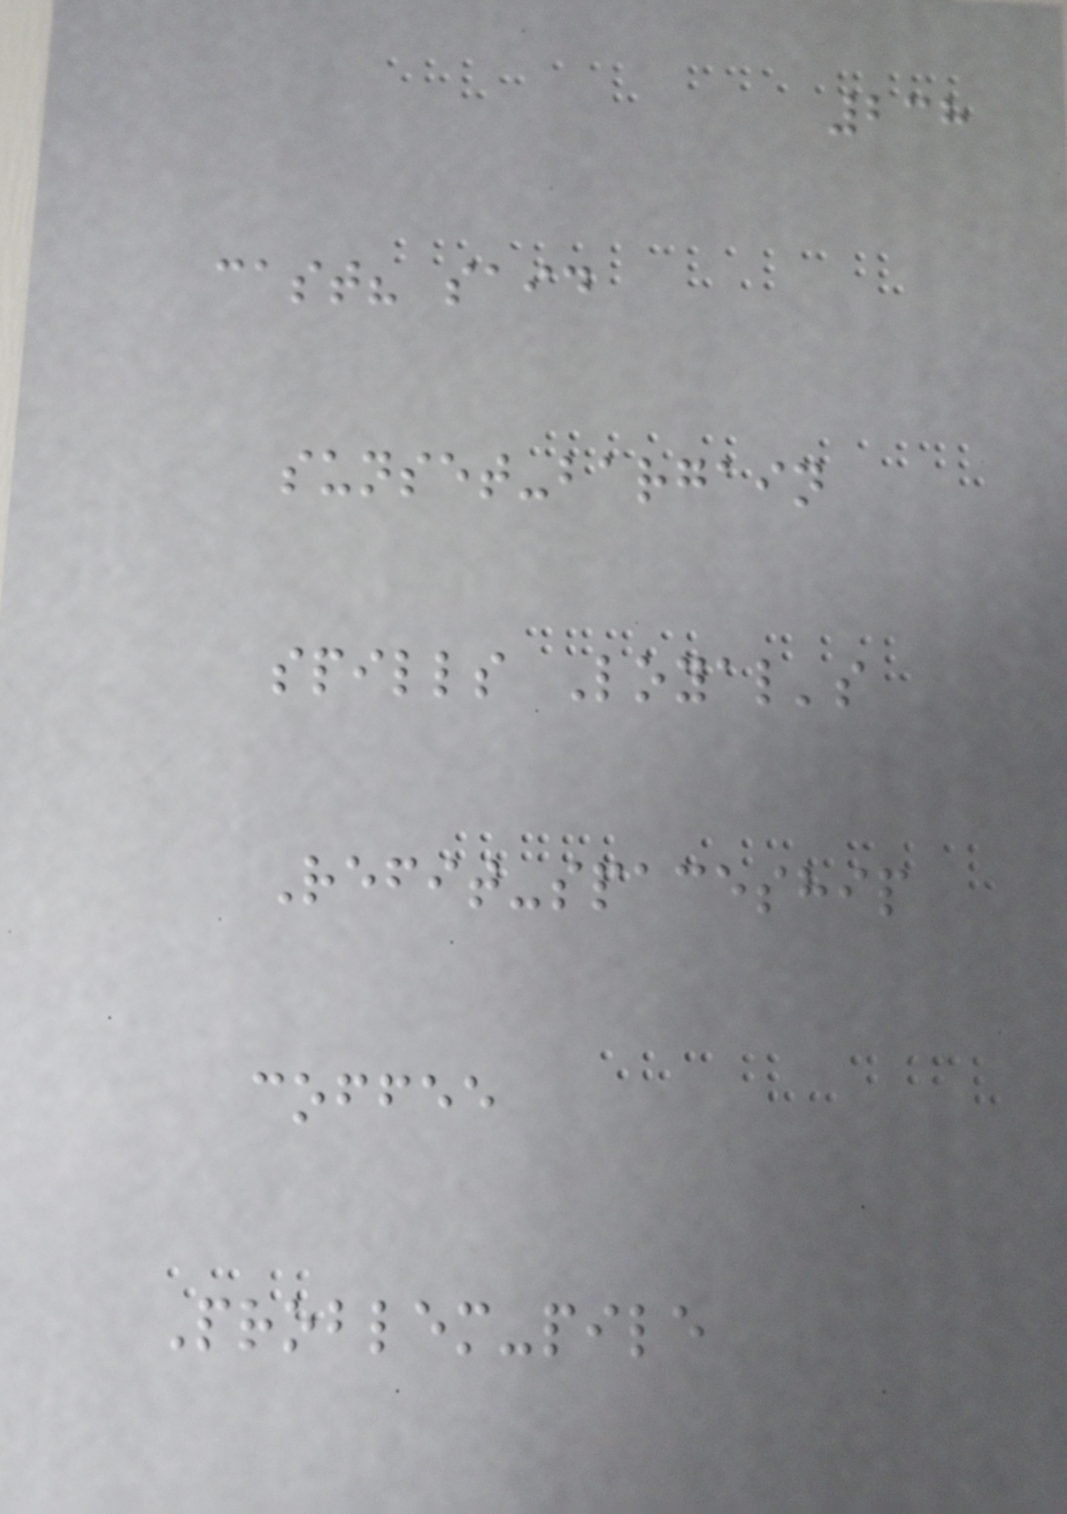238
cast? said
sunset-bargain
spills Loyal's
Refit-spaceship
coffee
Problem-pile
